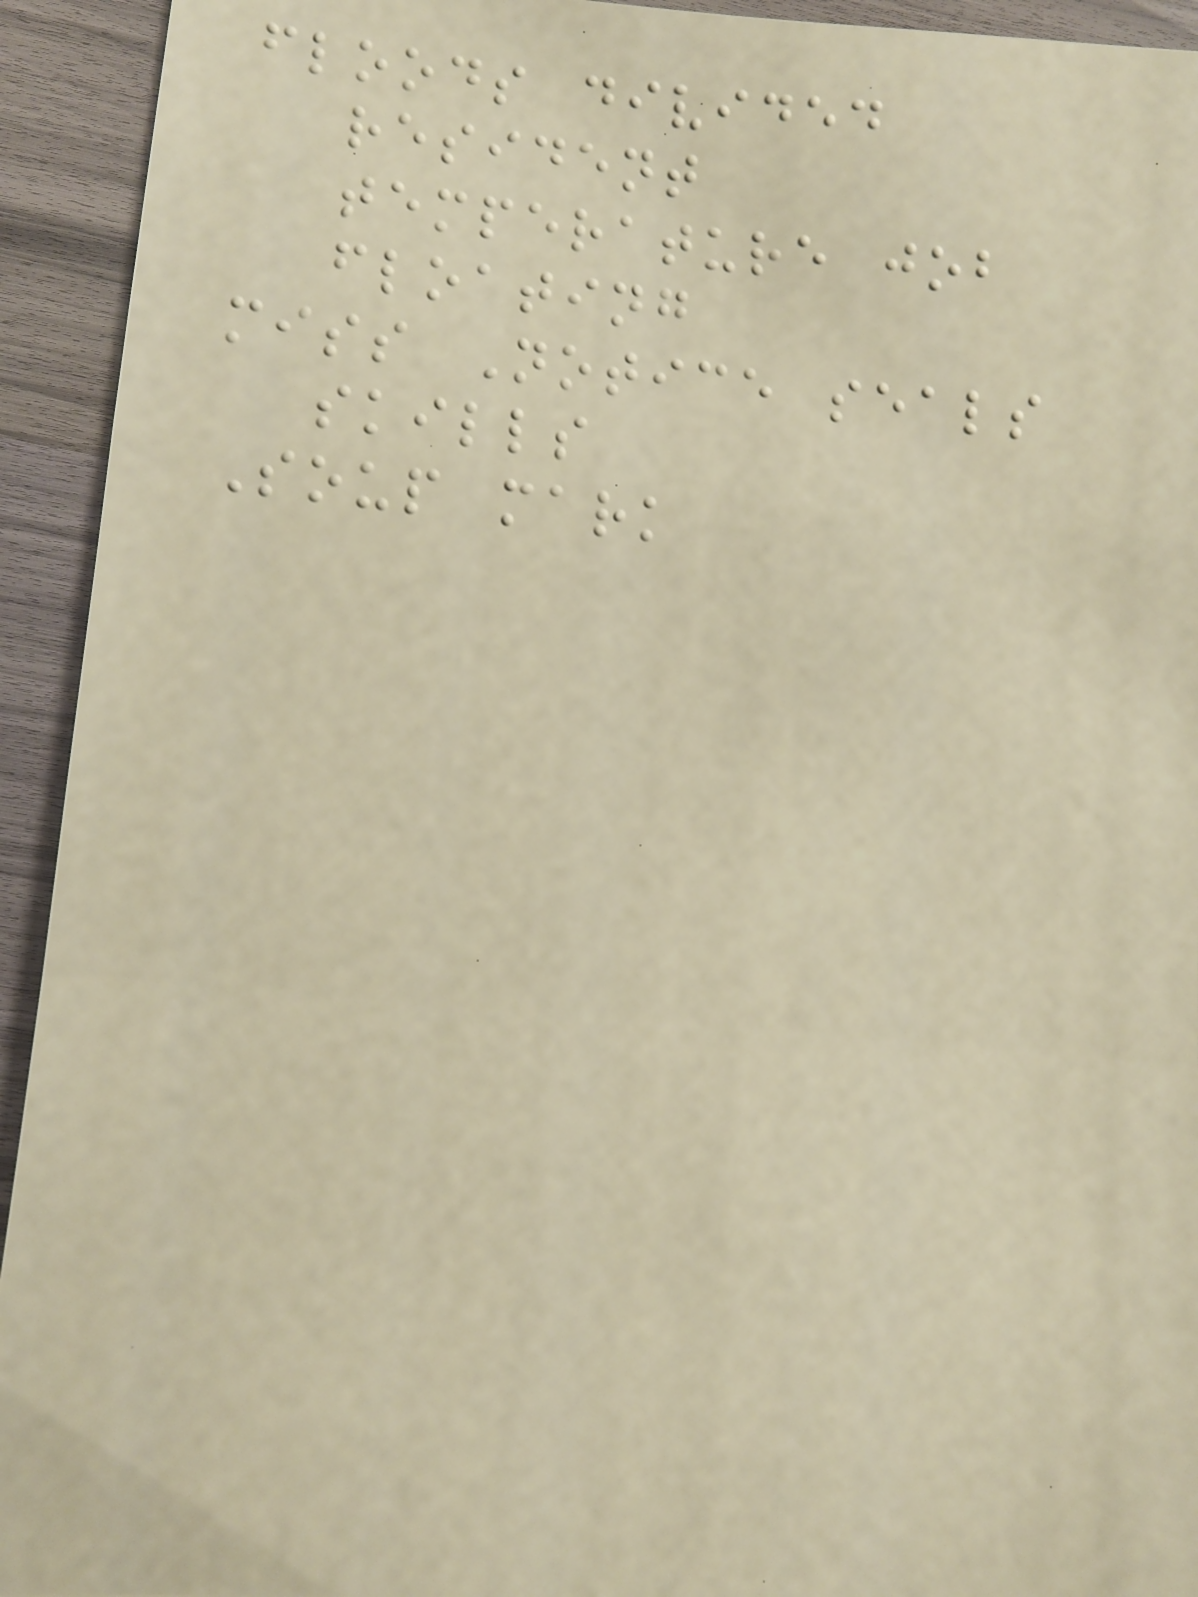floods divided
resident
temperature job
floating
miss Notice seals
skills
Soup mark
